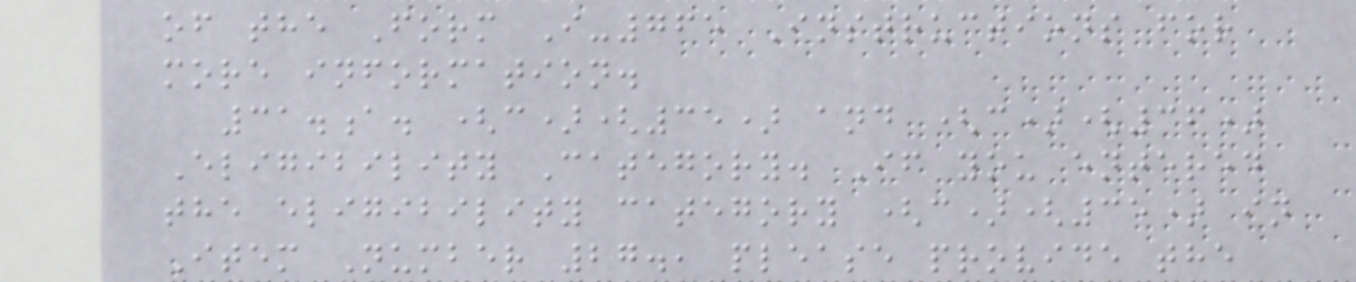of the Form I-765 Instructions for
more information.
31.a. (c)(35) and (c)(36)
Eligibility Category. If you entered
the eligibility category (c)(35) in
Item Number 27., please provide the
